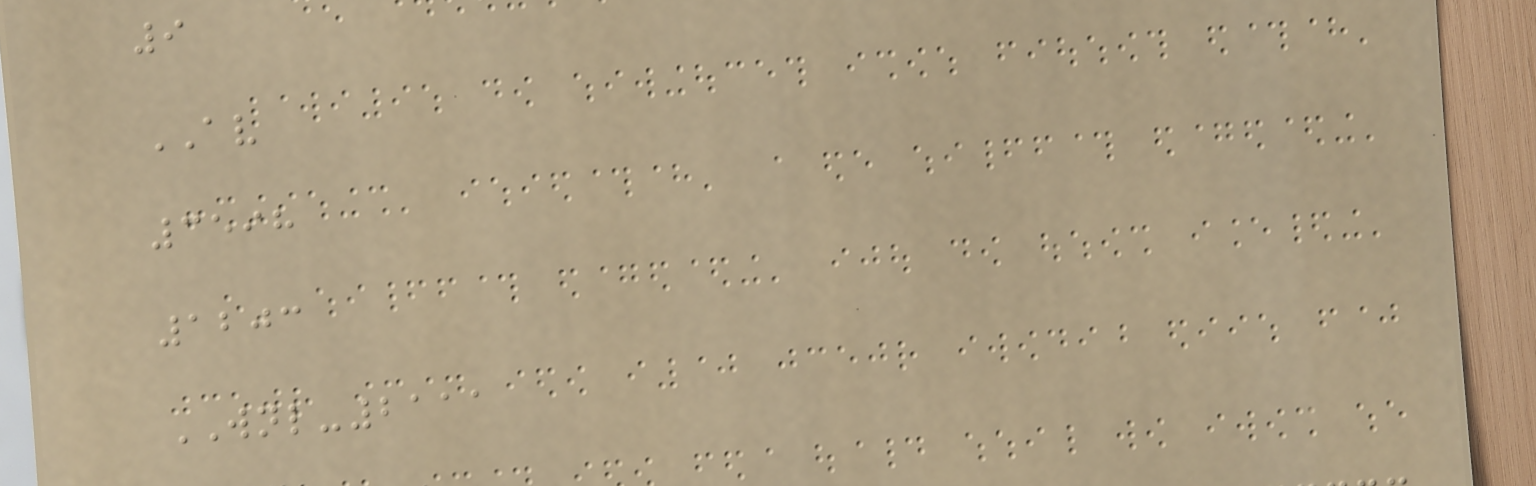9
AV
3598
1203
WNL-2111
